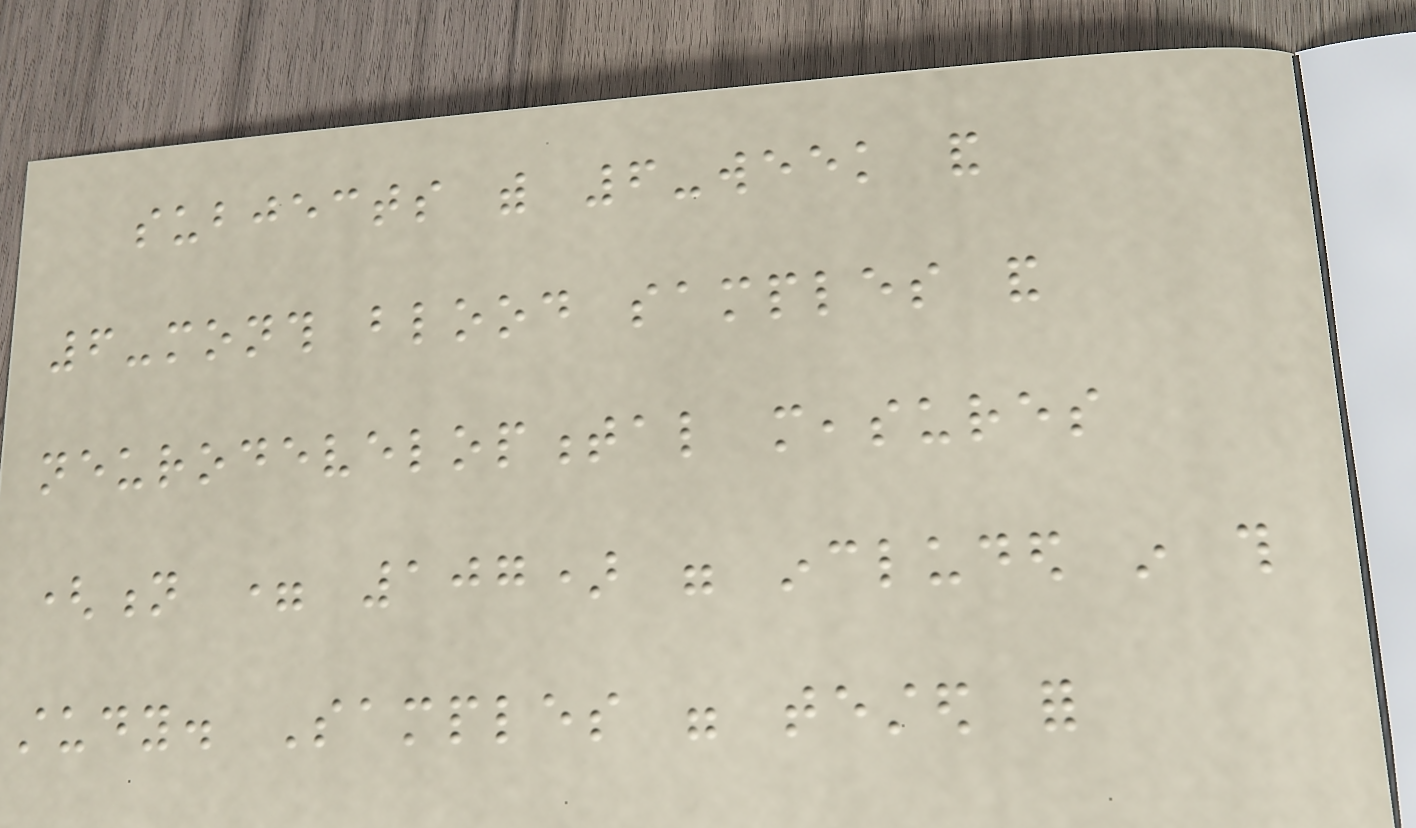subjects with 6-week and
6-month blood samples and
neurodevelopmental measures
(n = 107) were included in this
study. Samples were tested for
